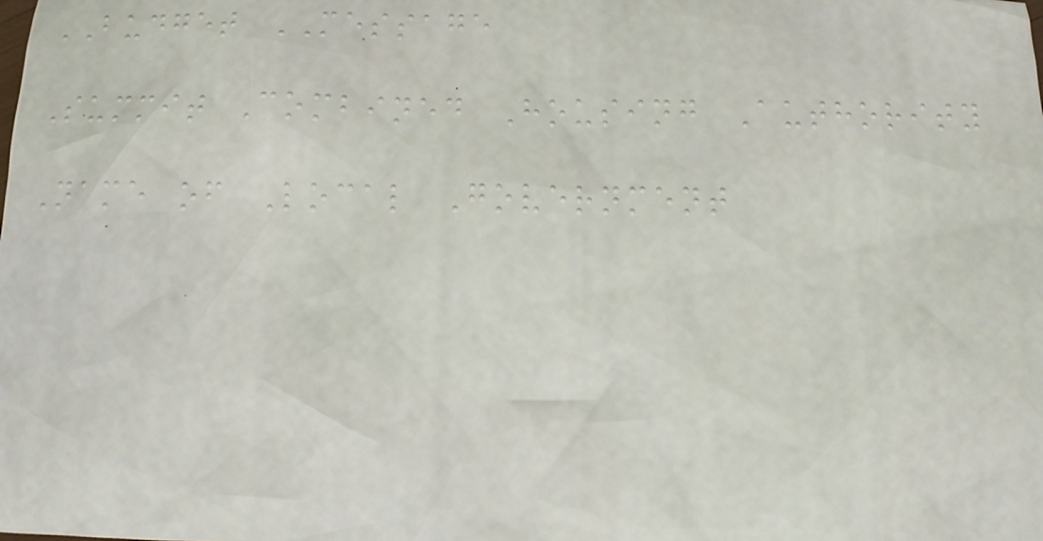BUDGET MESSAGE
Summit Combined Housing Authority
Name of Local Government
